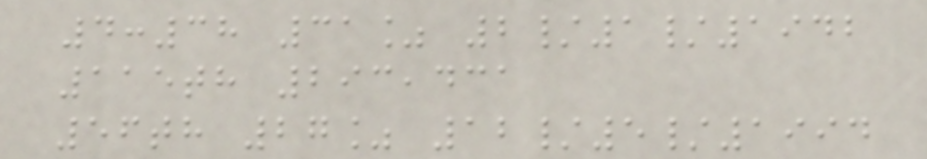4:38 31% 2/1/1942
115th 293,431
56th 27% 12/5/1994
